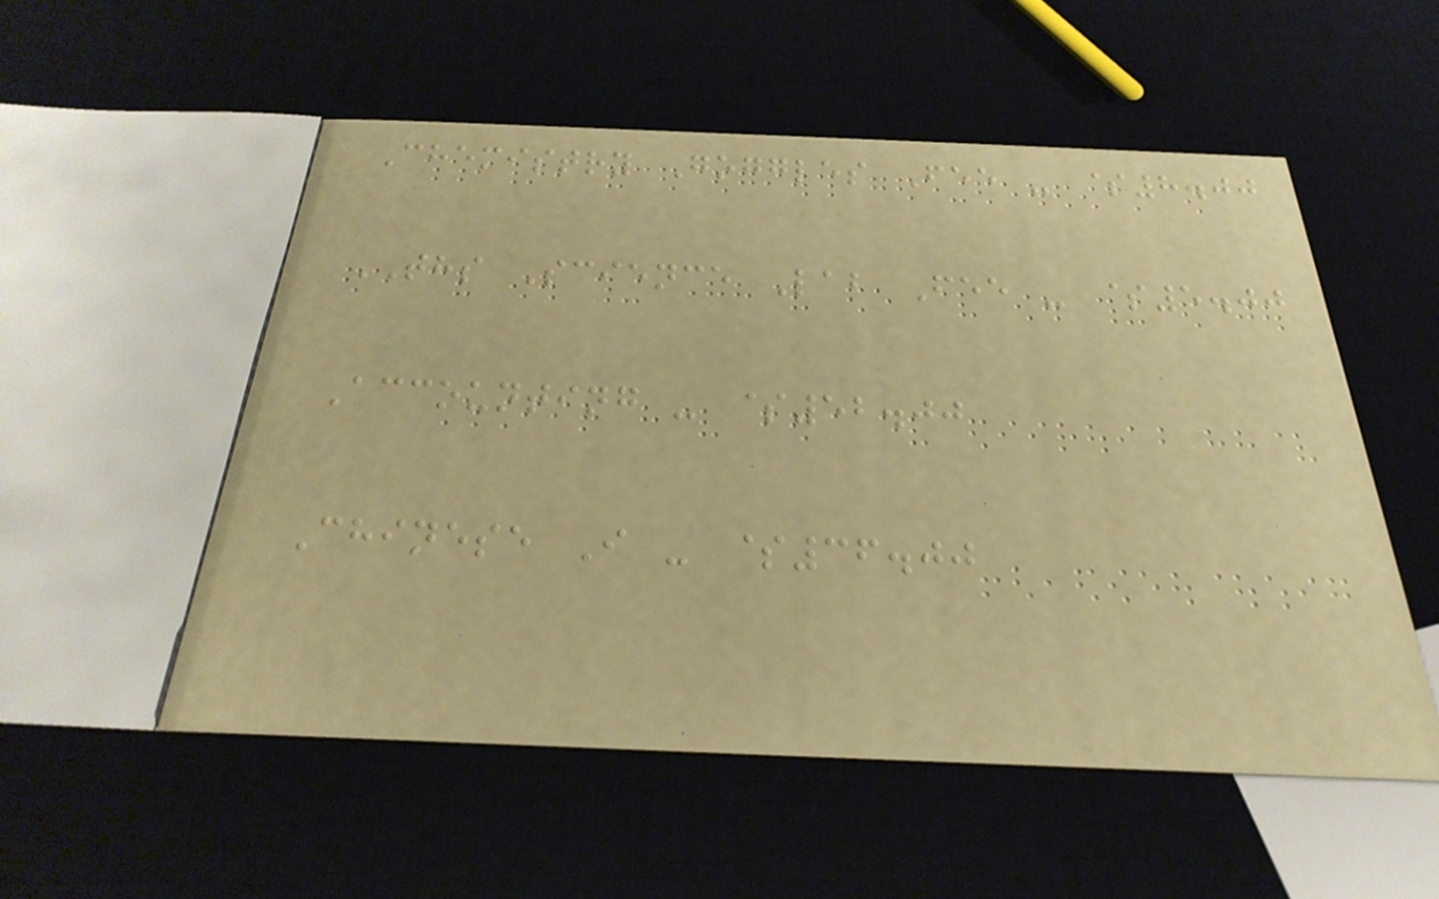Chemistry Goggles Fee - $8.00
THS Science Lab Fee - $5.00
Accounting - $52.00
Chinese I - $36.00
